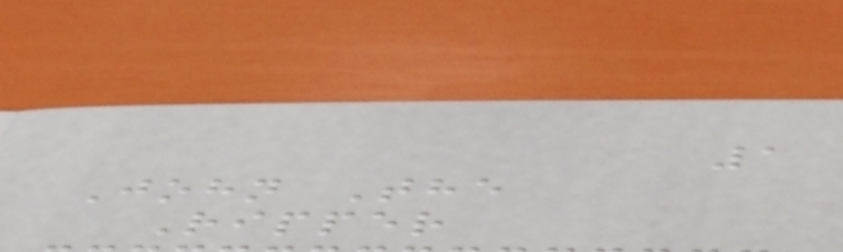1
John The
Ripper
